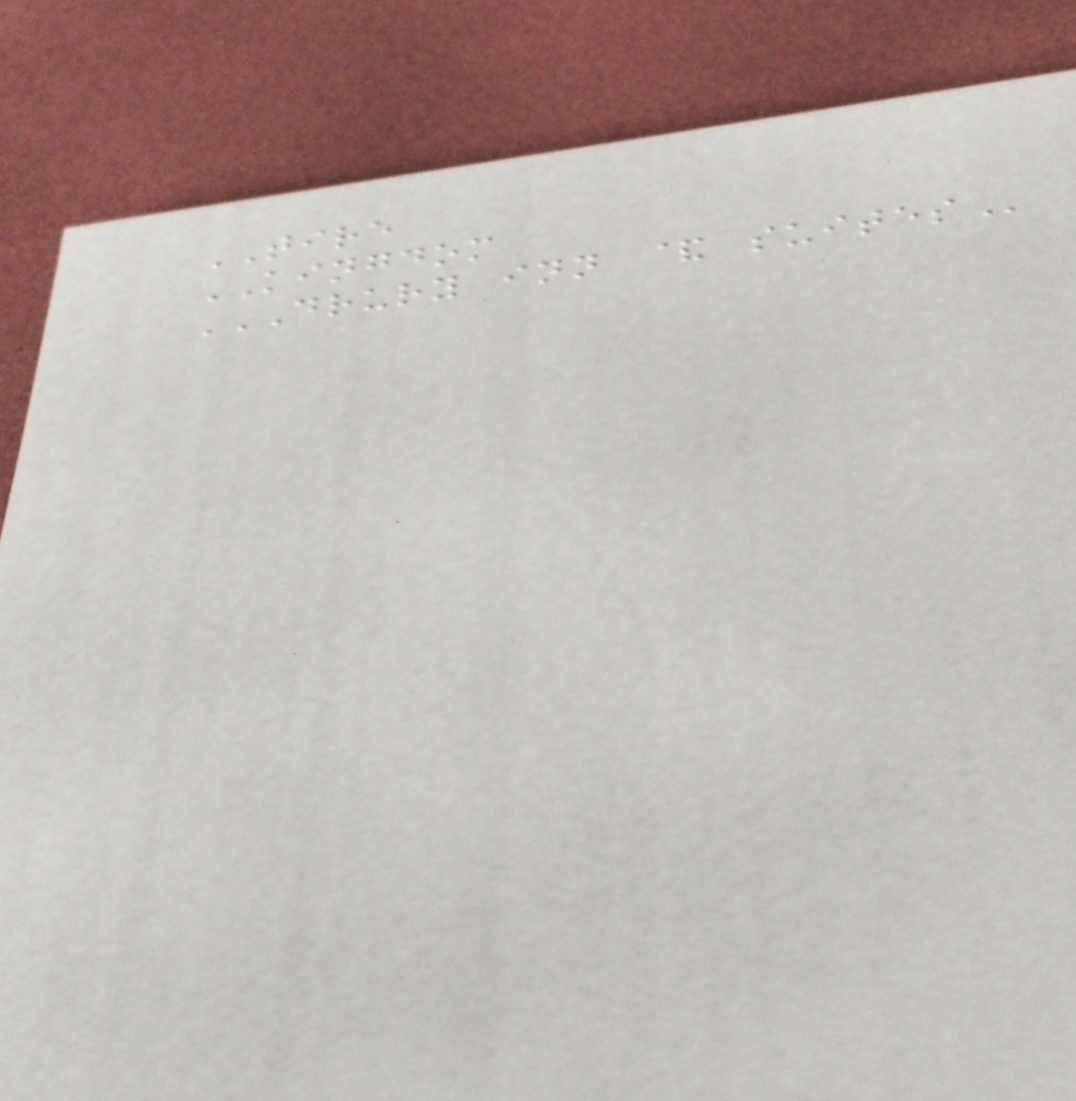TIRE
KINGDOM
DRURY INN & SUITES
